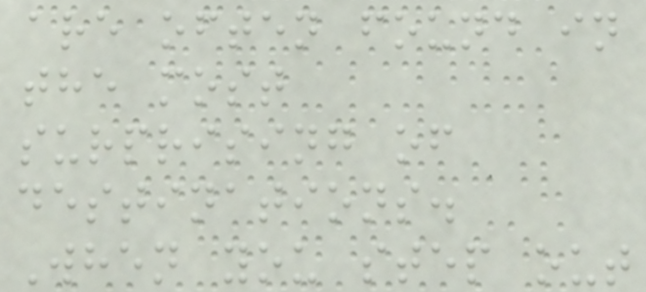are often found in
the most
surprising of
destinations.
When you step out
